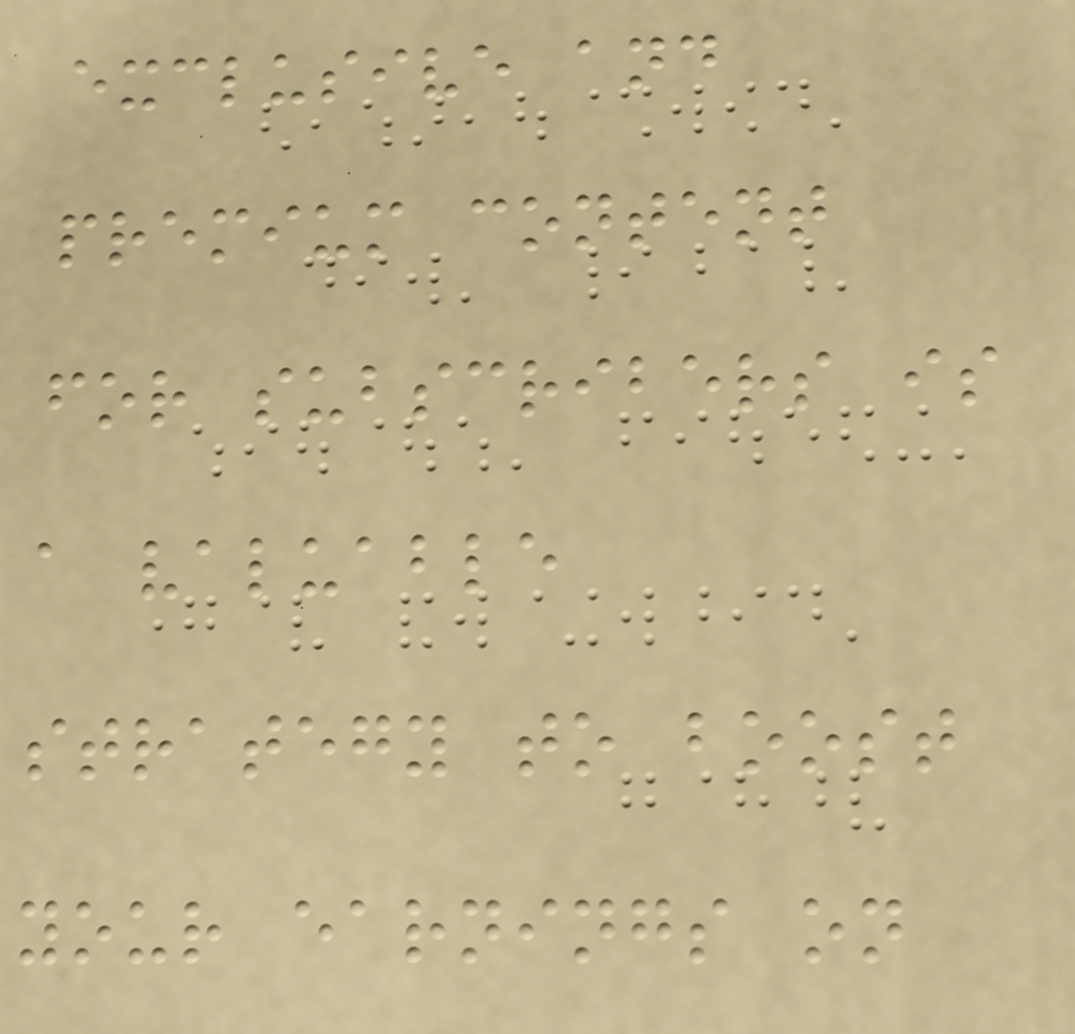exclusive and
premium content
for subscribers is
a valuable
strategy to boost
your earnings on
